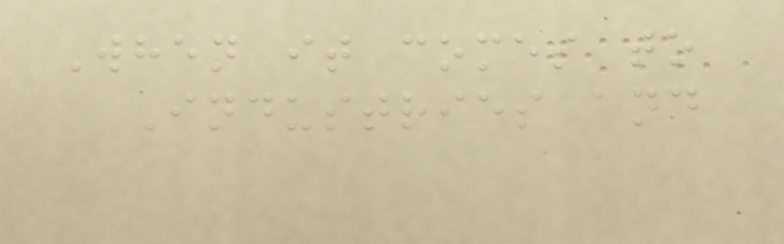When it comes to
Industries and
